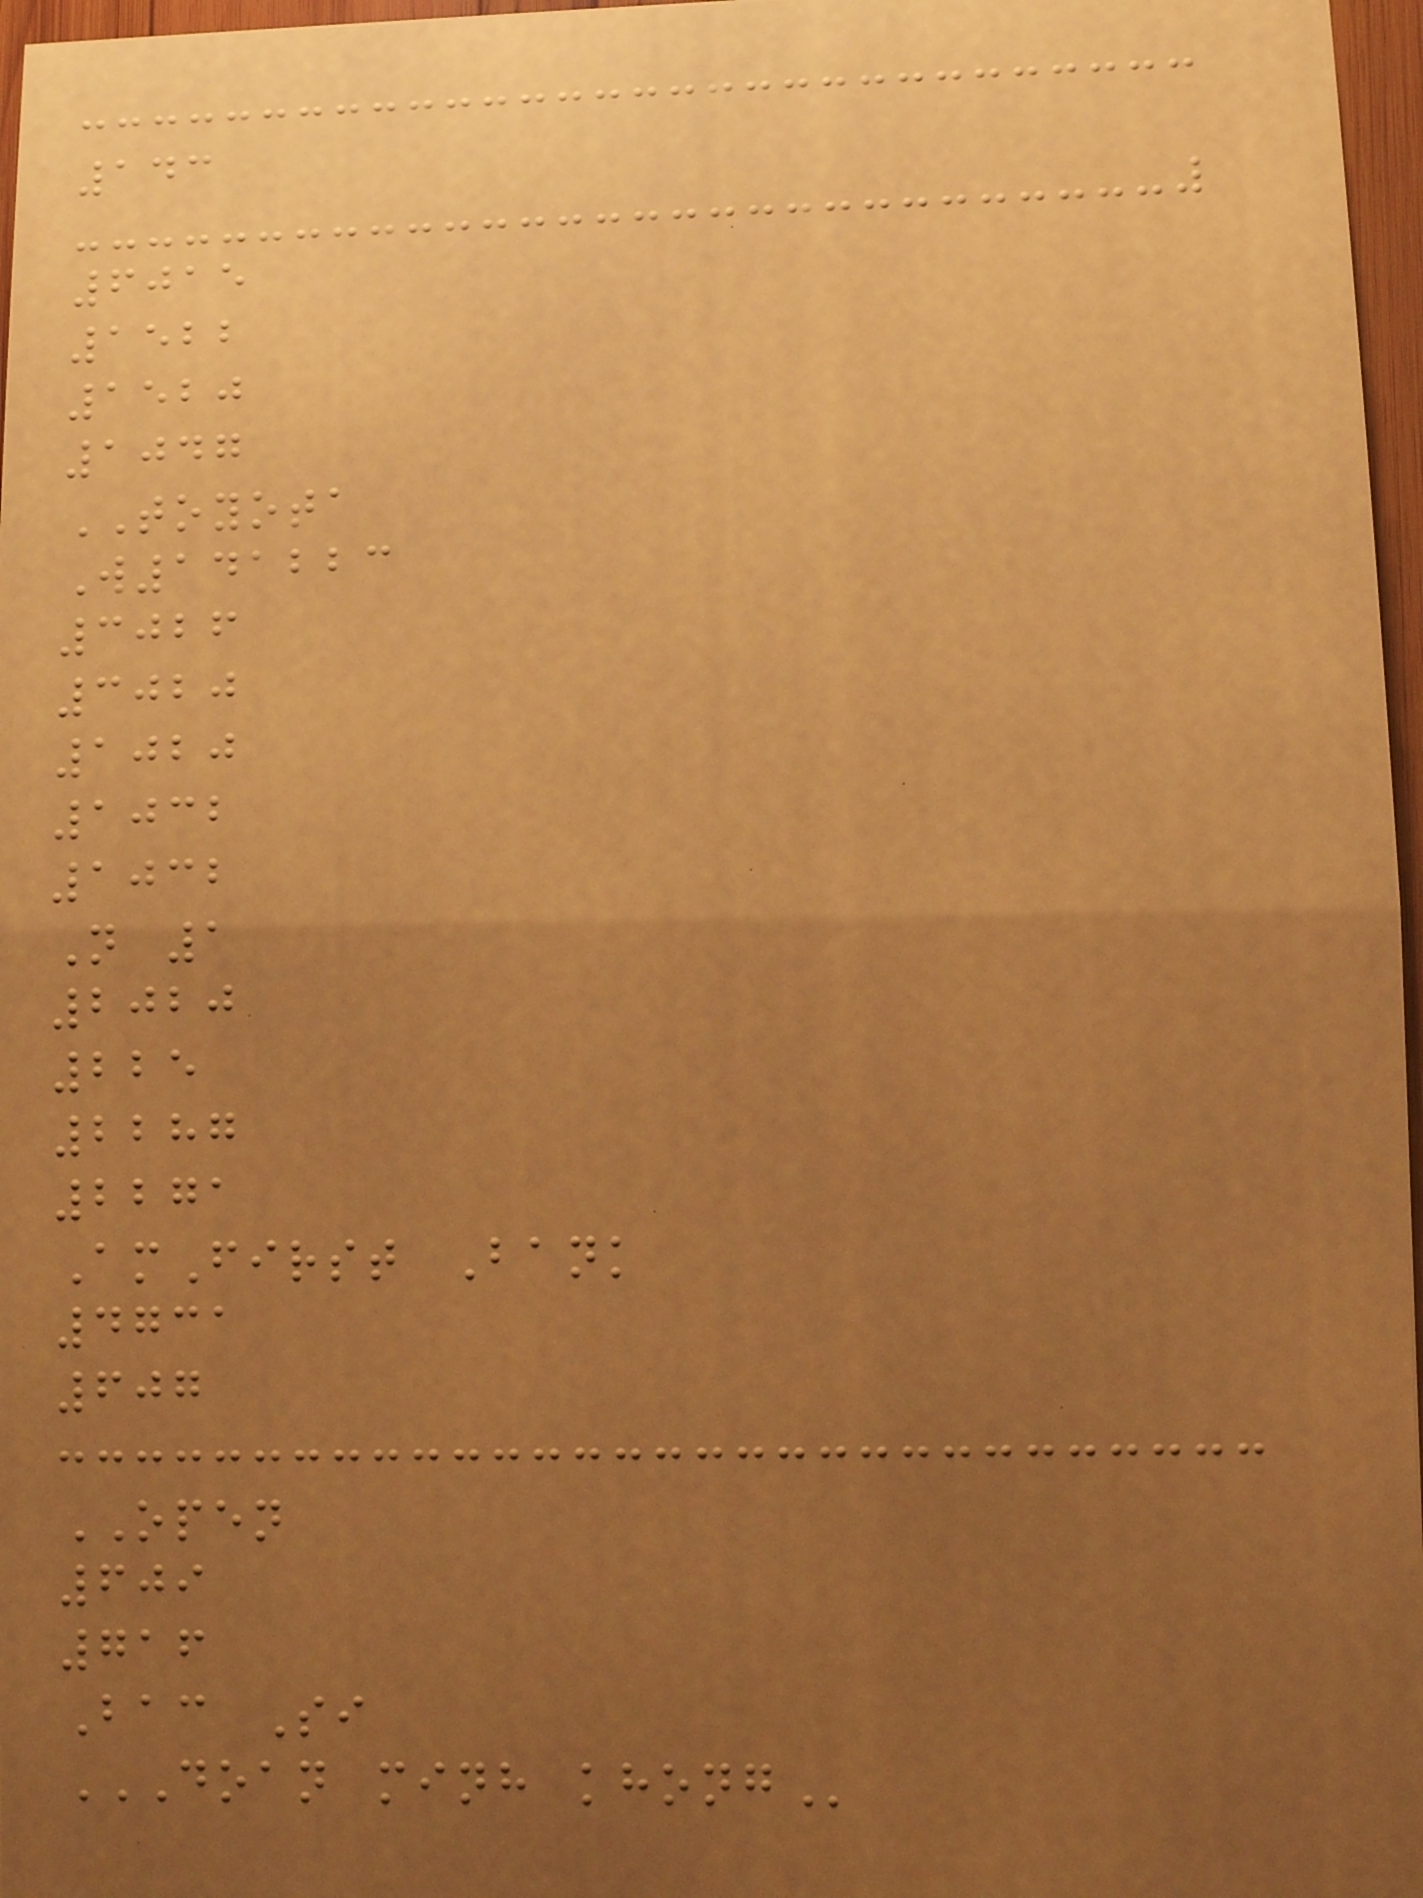143
6015
1522
1520
1047
TOYOTA
W141223
3026
3020
1020
1032
1032
N 1
2020
225
2287
2271
AmFirst Bank
4731
607
OPEN
609
716
Bac Si
DOAN MINH KHONG
